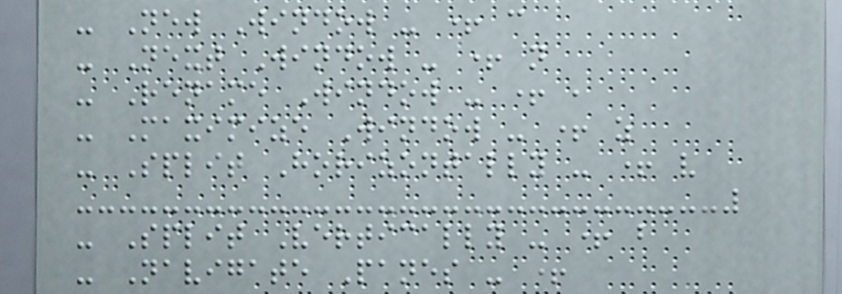- New Window - + c
- Next Window - + n
- Rename Window - + ,
- Maximize Window - + z
- Split Horizontally - + v
- Split Vertically - + b
- Navigate Panes - +
